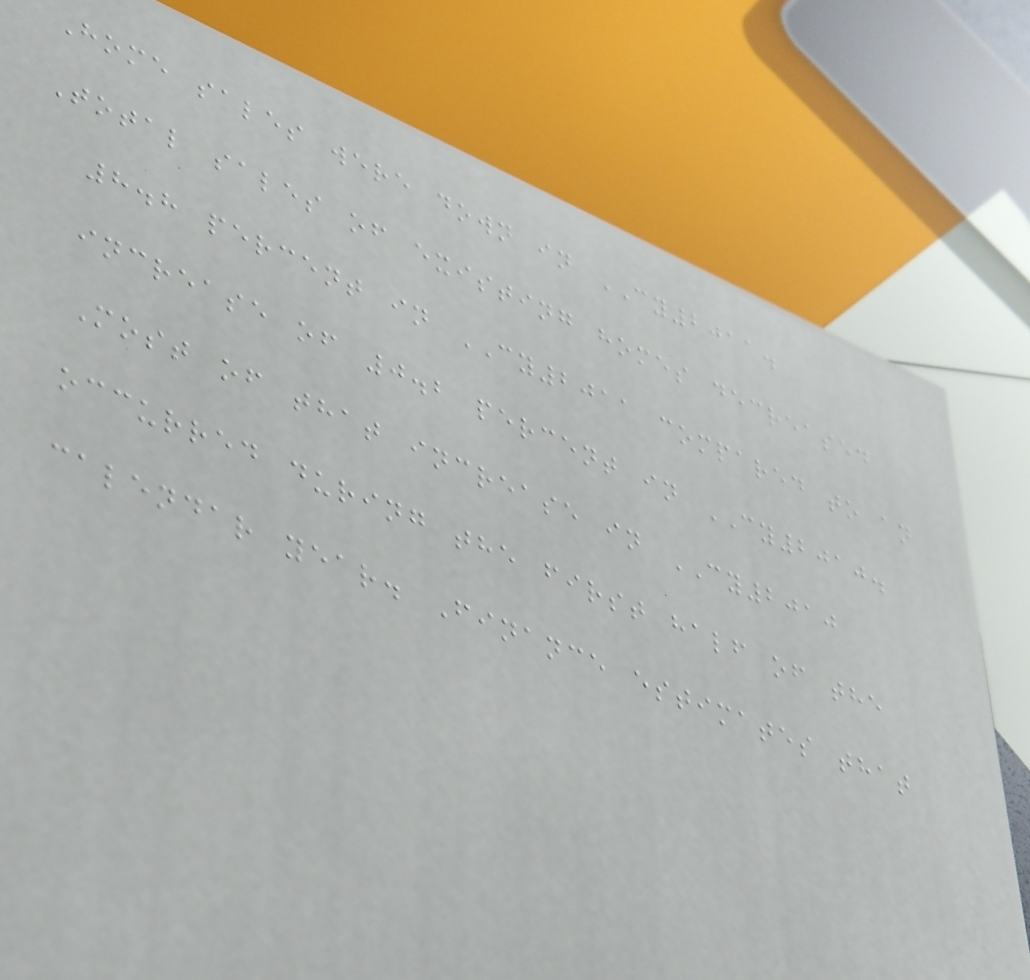Home sales were down in CY2011.
Total sales of existing homes decreased
8.8 percent in CY2011 compared to an
increase of 0.2 percent in CY2010.
Most of that increase in CY2010
occurred during the first half of the
calendar year. Finance estimates that
